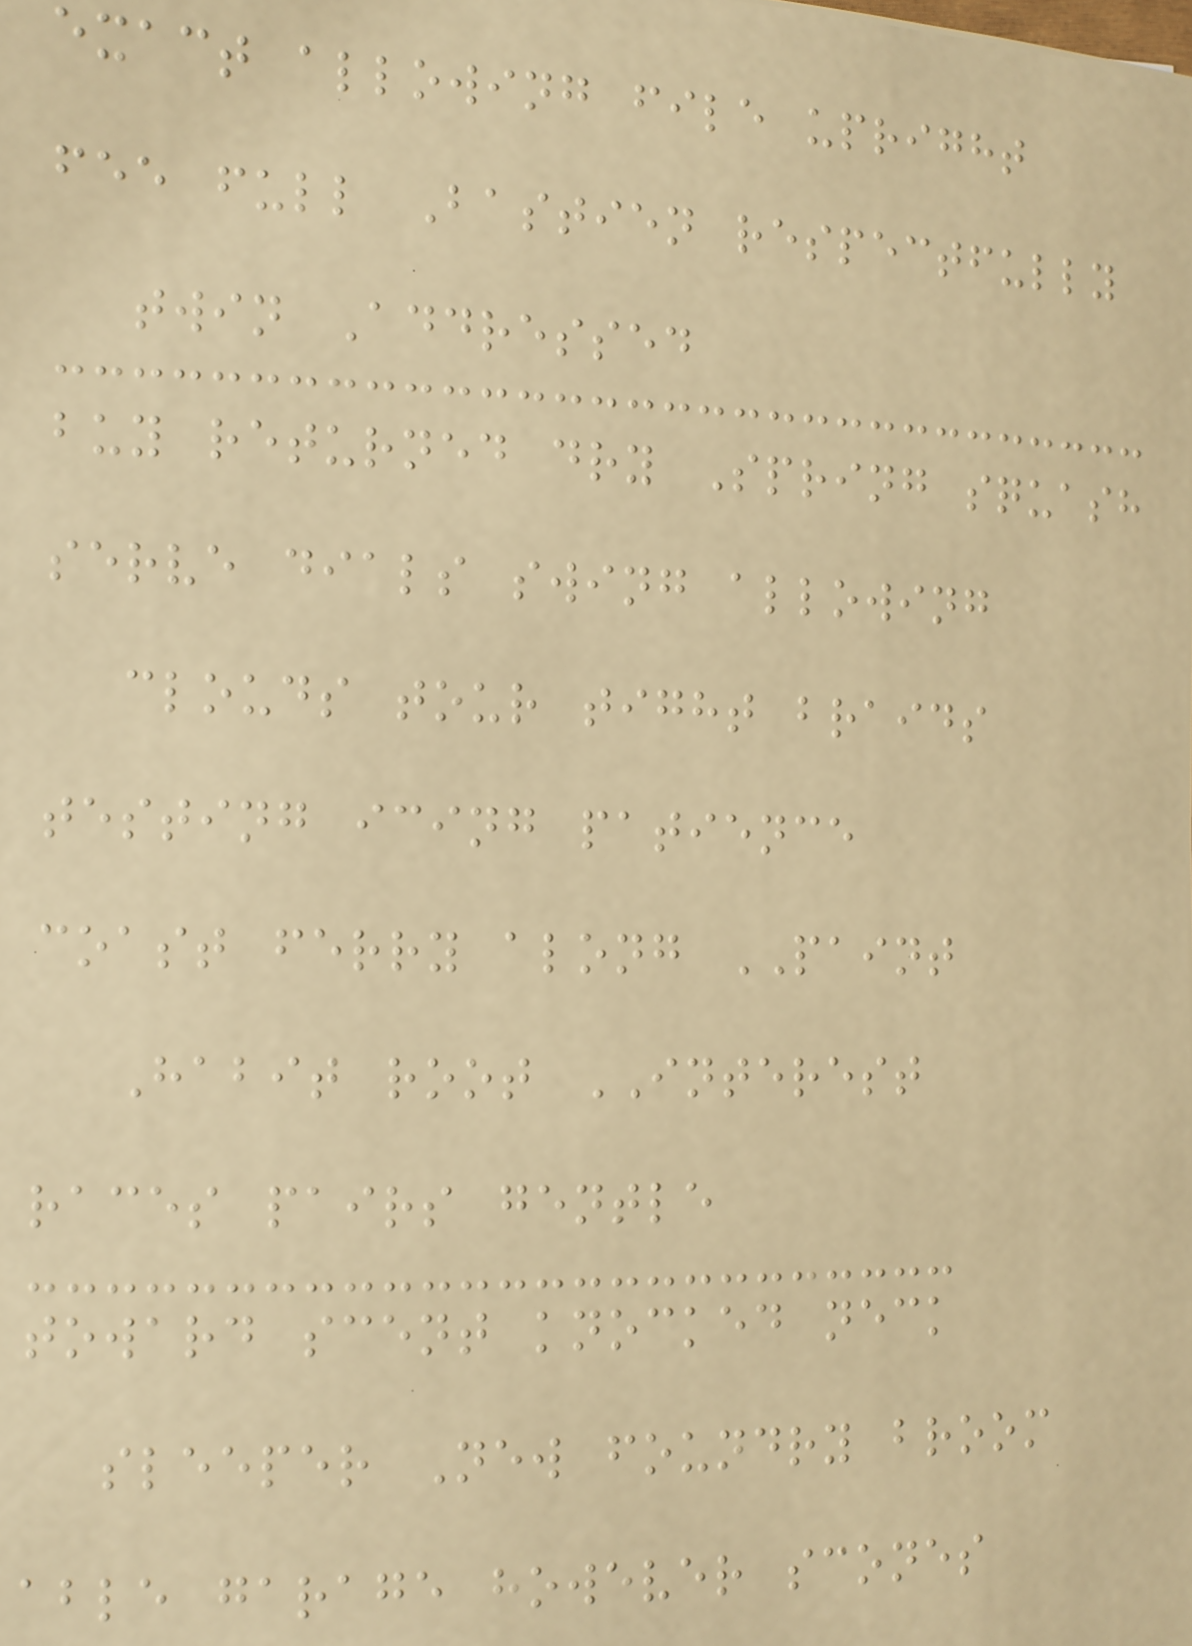exact allowing file upright
fee full Bastien respectfully
twin Addressed
buy returned dry Spring squash
serve dials swing allowing
clouds tour tight braids
testing icing patience
coast ferry along PAINT
Habit root INTEREST
races pairs gentle
toward scent knocked neck
sleeper New foundry broom
able garage however scones
